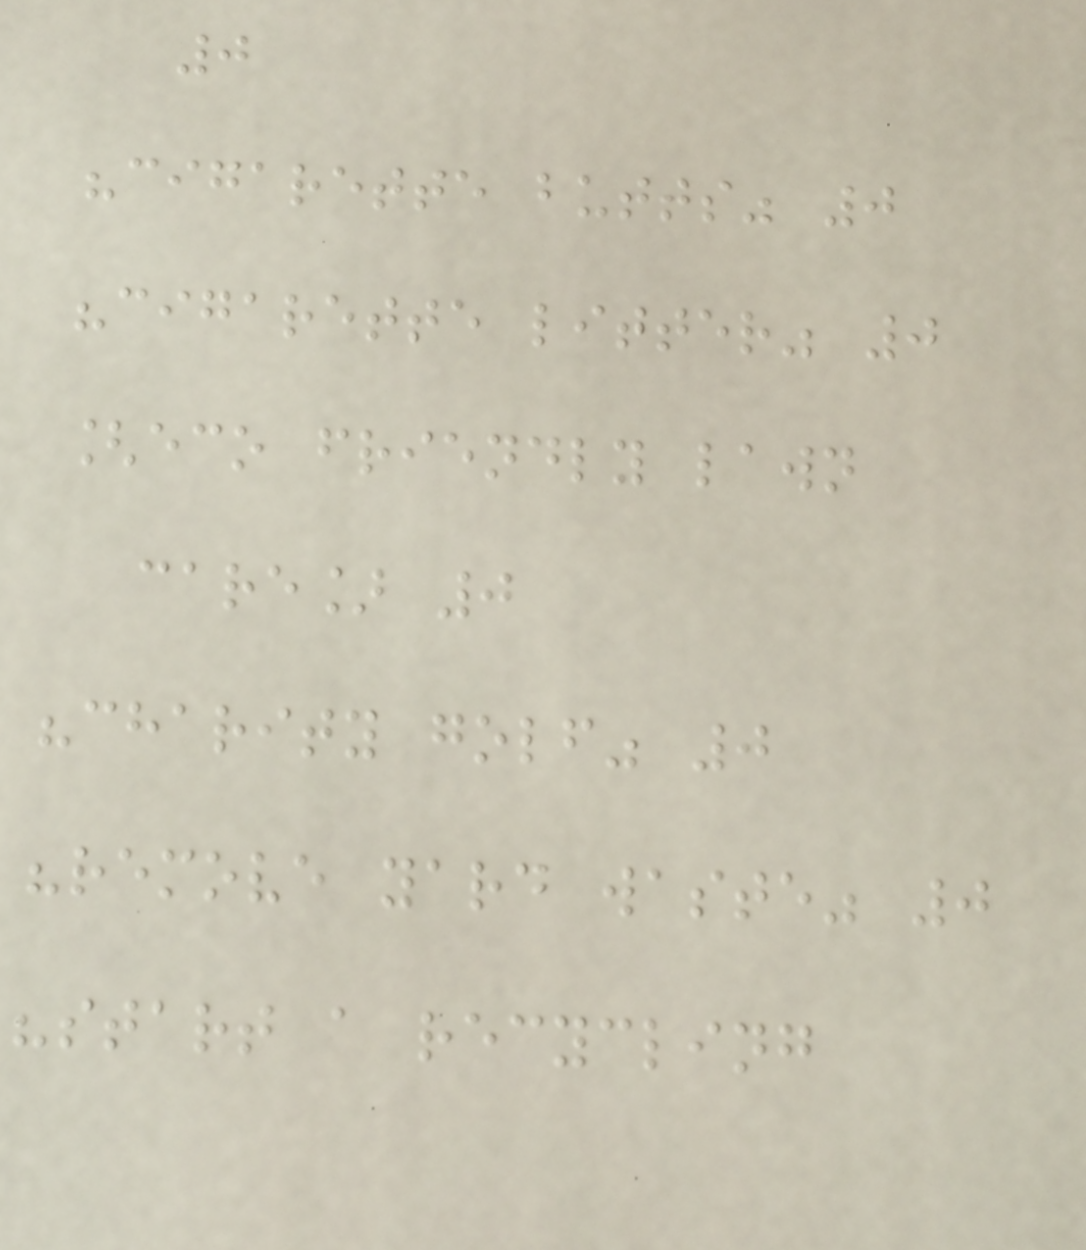0
"cigarette butts" 0
"cigarette litter" 0
[eco friendly lawn
care] 0
"charity golf" 0
"remove yard waste" 0
"start a recycling
